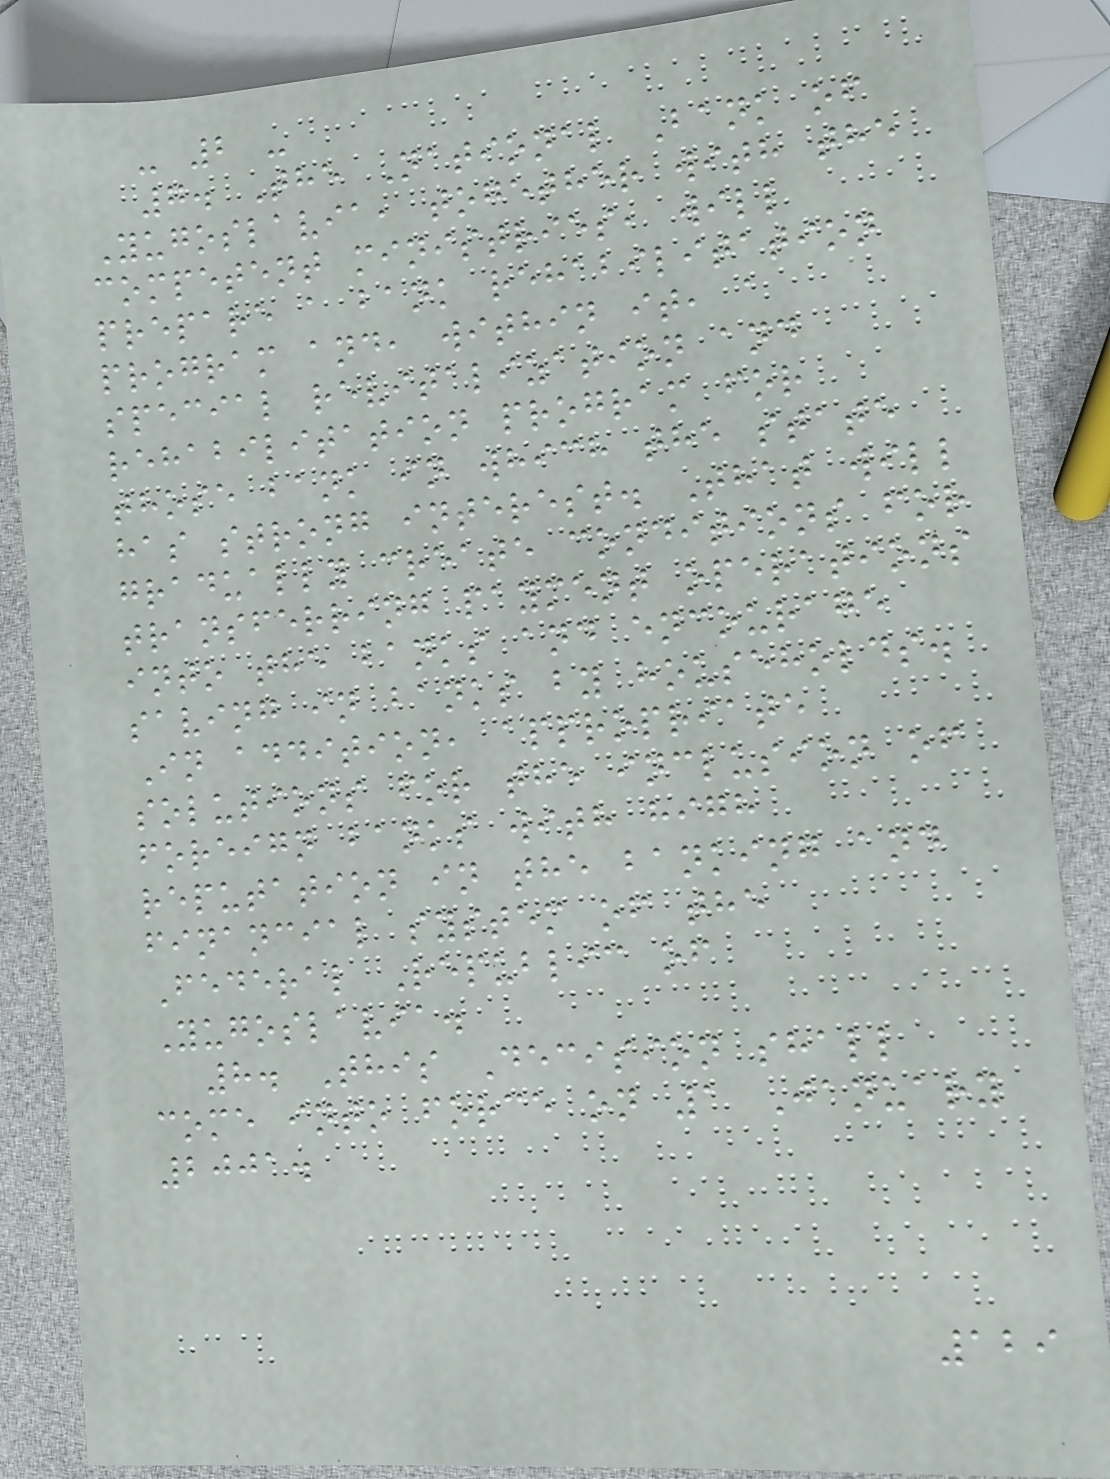- 2 -
7. The National Bank of
Yugoslavia, together with the
competent ministries, will
prepare a bank rehabilitation
program and, within it, a
special revitalization and
rehabilitation program for
those bank in which the state
has strong interest. That will
gradually create conditions for
transferring payment operations
into the banks and encourage
saving in banks by households.
In addition, appropriate
solutions for the inclusion of
foreign banks with high
reputation in the banking and
financial system of the
Federal Republic of
Yugoslavia.
8. This Decision shall
come into force on 1 January
2001.
129
